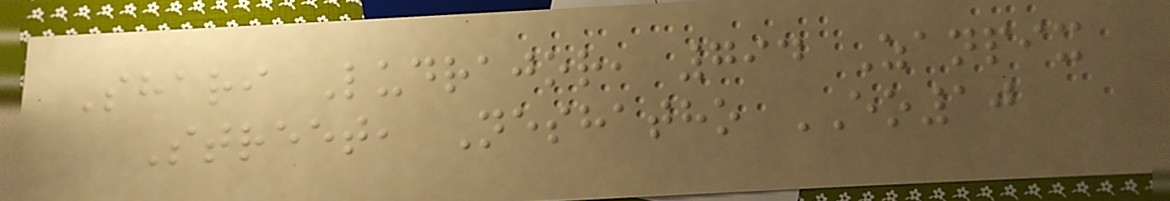Shari Ludrajor, 794 Zanpix
Street, Neshatho EO10
